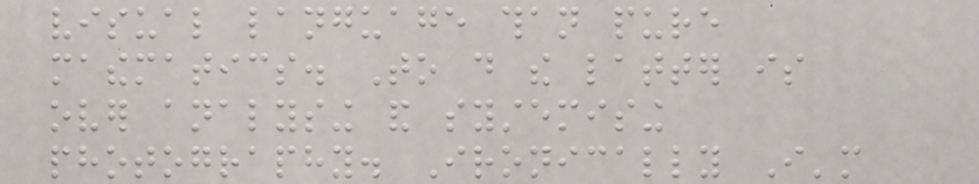visual language than pure
mathematics. To do the latter is
over analysing and systemising
photography. Ironically I'm
